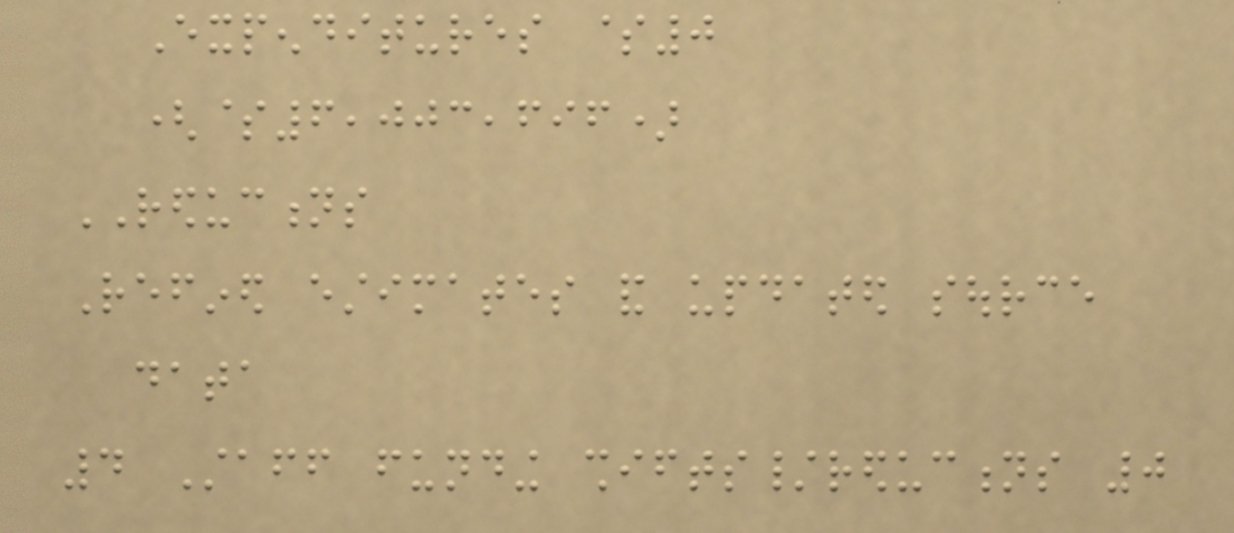Expenditures $0
($6,003,696)
REDUCTIONS
Refined estimates and updated source
data
4 Staff funding shifts/reductions 0
